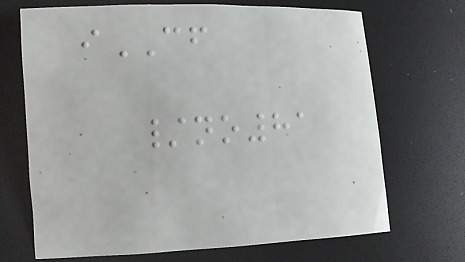iCF
/no81
